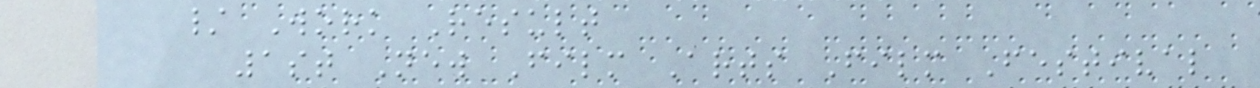/ Work Result
1st New Film Arts Film Festival
